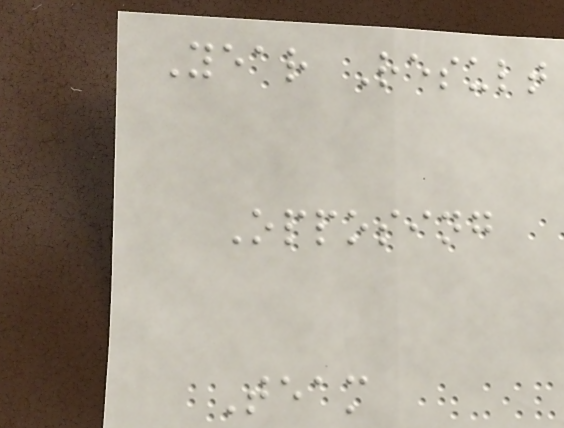Year Result
Opposing
Team
